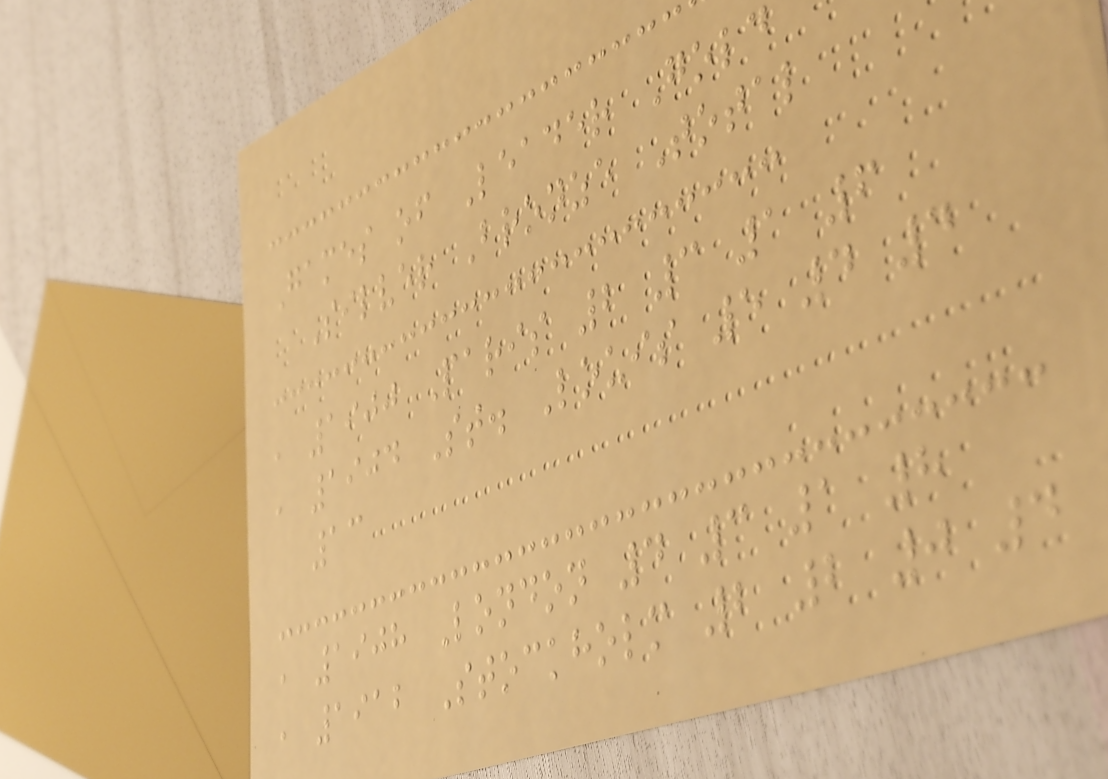Games of Leader Gold
Silver Bronze Total
, 1900 Paris 2 3 1 6
, 1904 St. Louis 5 4 4
13
, 1908 London 4 3 1 8
, 1912 Stockholm 2 2 0 4
